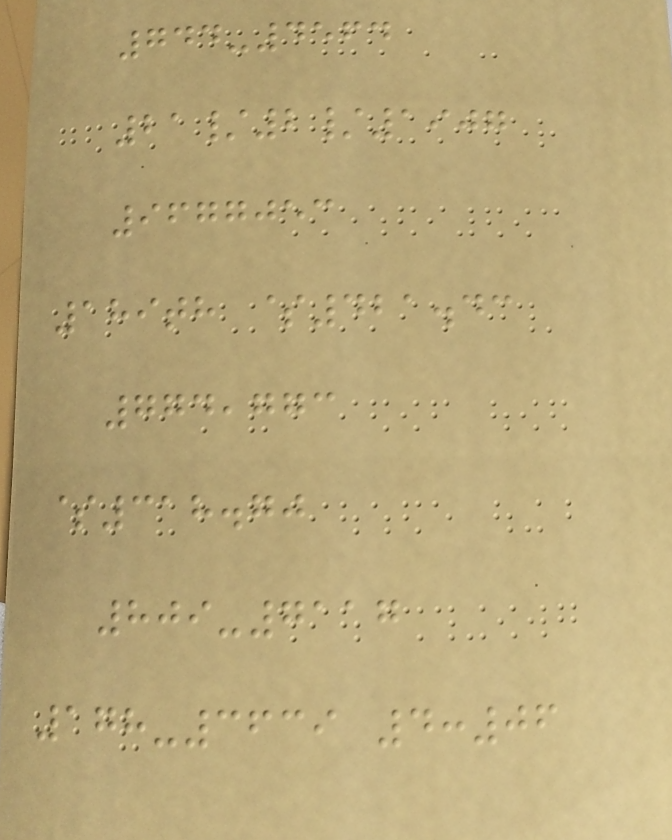744-4564
21/2/1907
9677053
189th $421.43
774,773
$318.70
809-7117
178-3639 4:06
